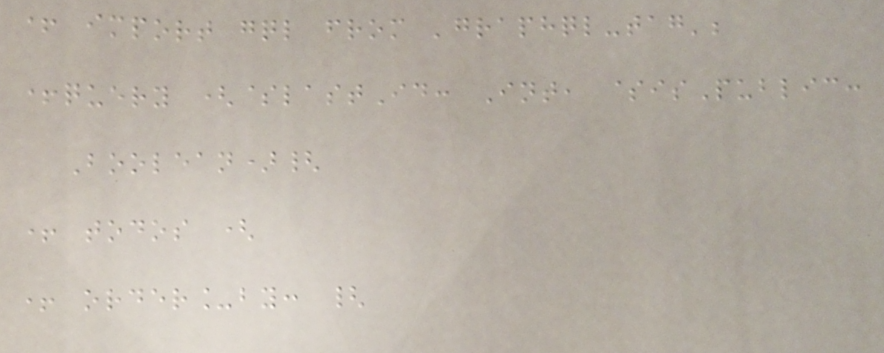+ import gql from 'graphql-tag';
+query ($lastId: Int, $isPublic:
Boolean){
+ todos (
+ order_by: {
